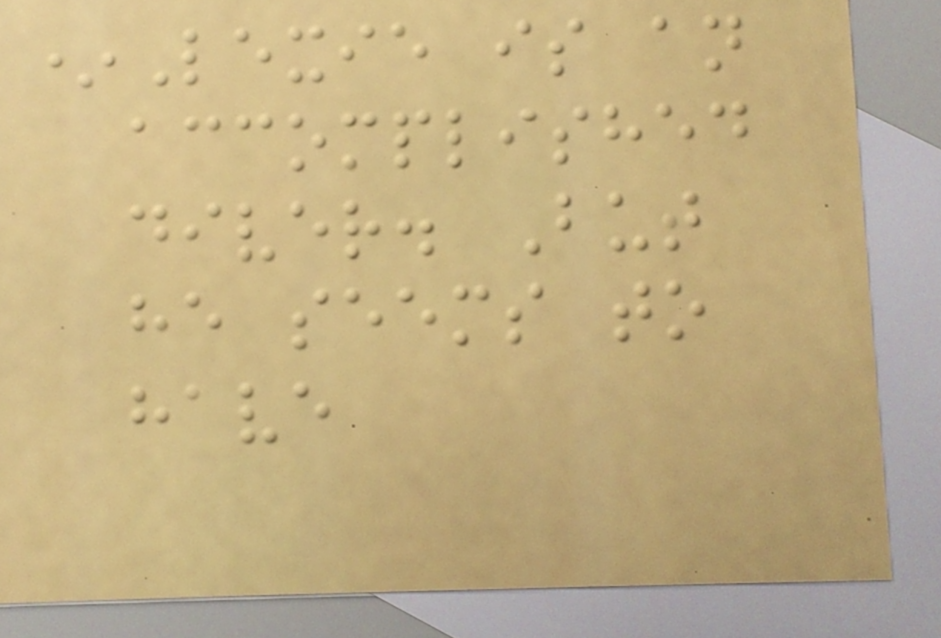*Lexie is an
accomplished
diver. But
he seems to
have
